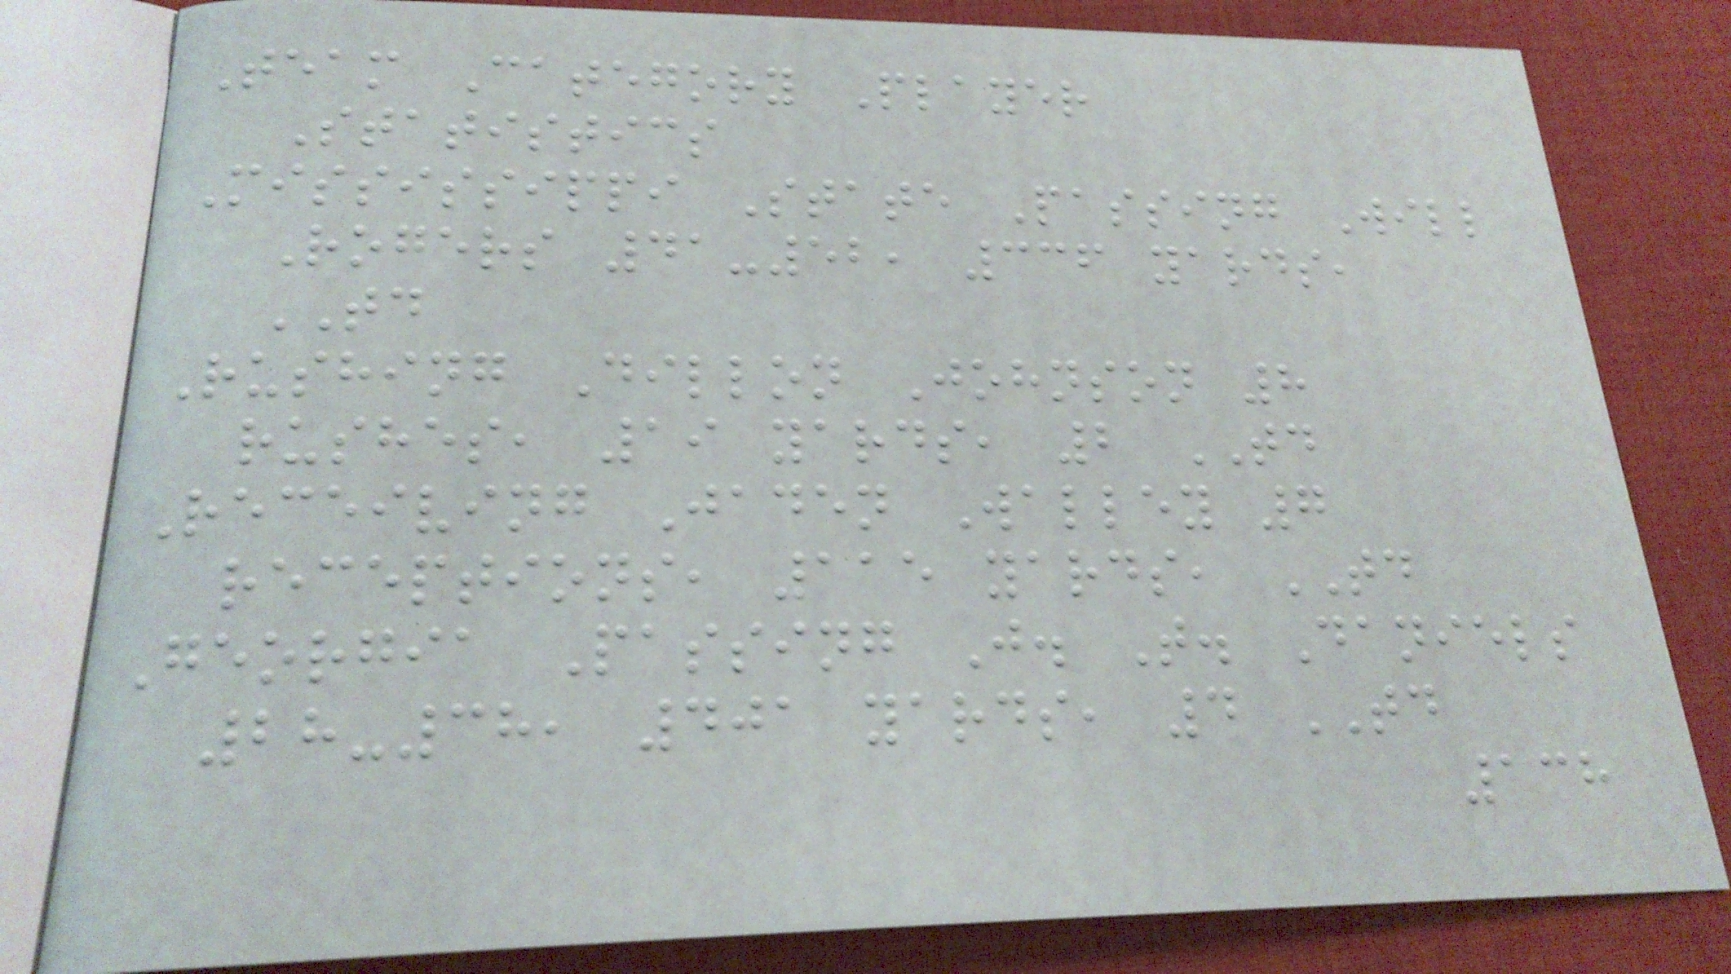Team Category Player
Statistics
Mississippi State Passing Will
Rogers 41-52, 336 yards,
TD
Rushing Dillon Johnson 8
rushes, 19 yards, 2 TD
Receiving Jaden Walley 7
receptions, 115 yards, TD
Georgia Passing J. T. Daniels
28-38, 401 yards, 4 TD
138
